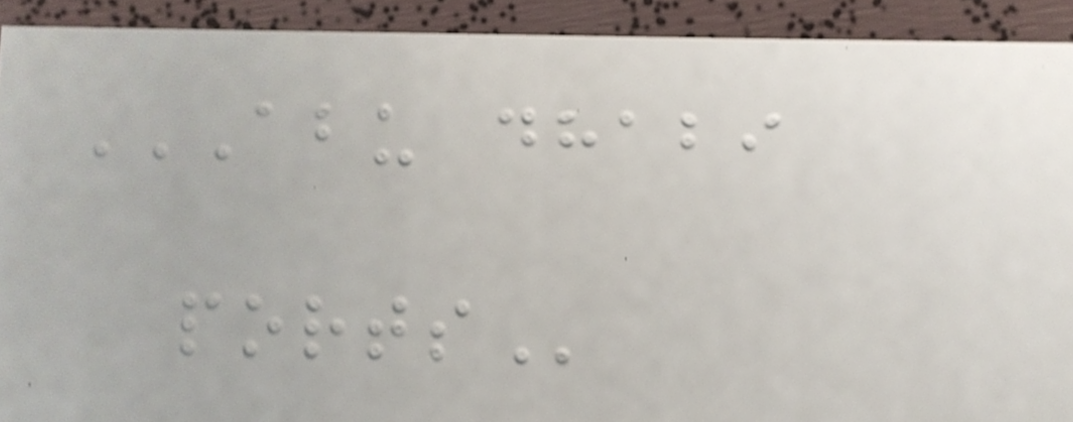ABU DHABI
PORTS
